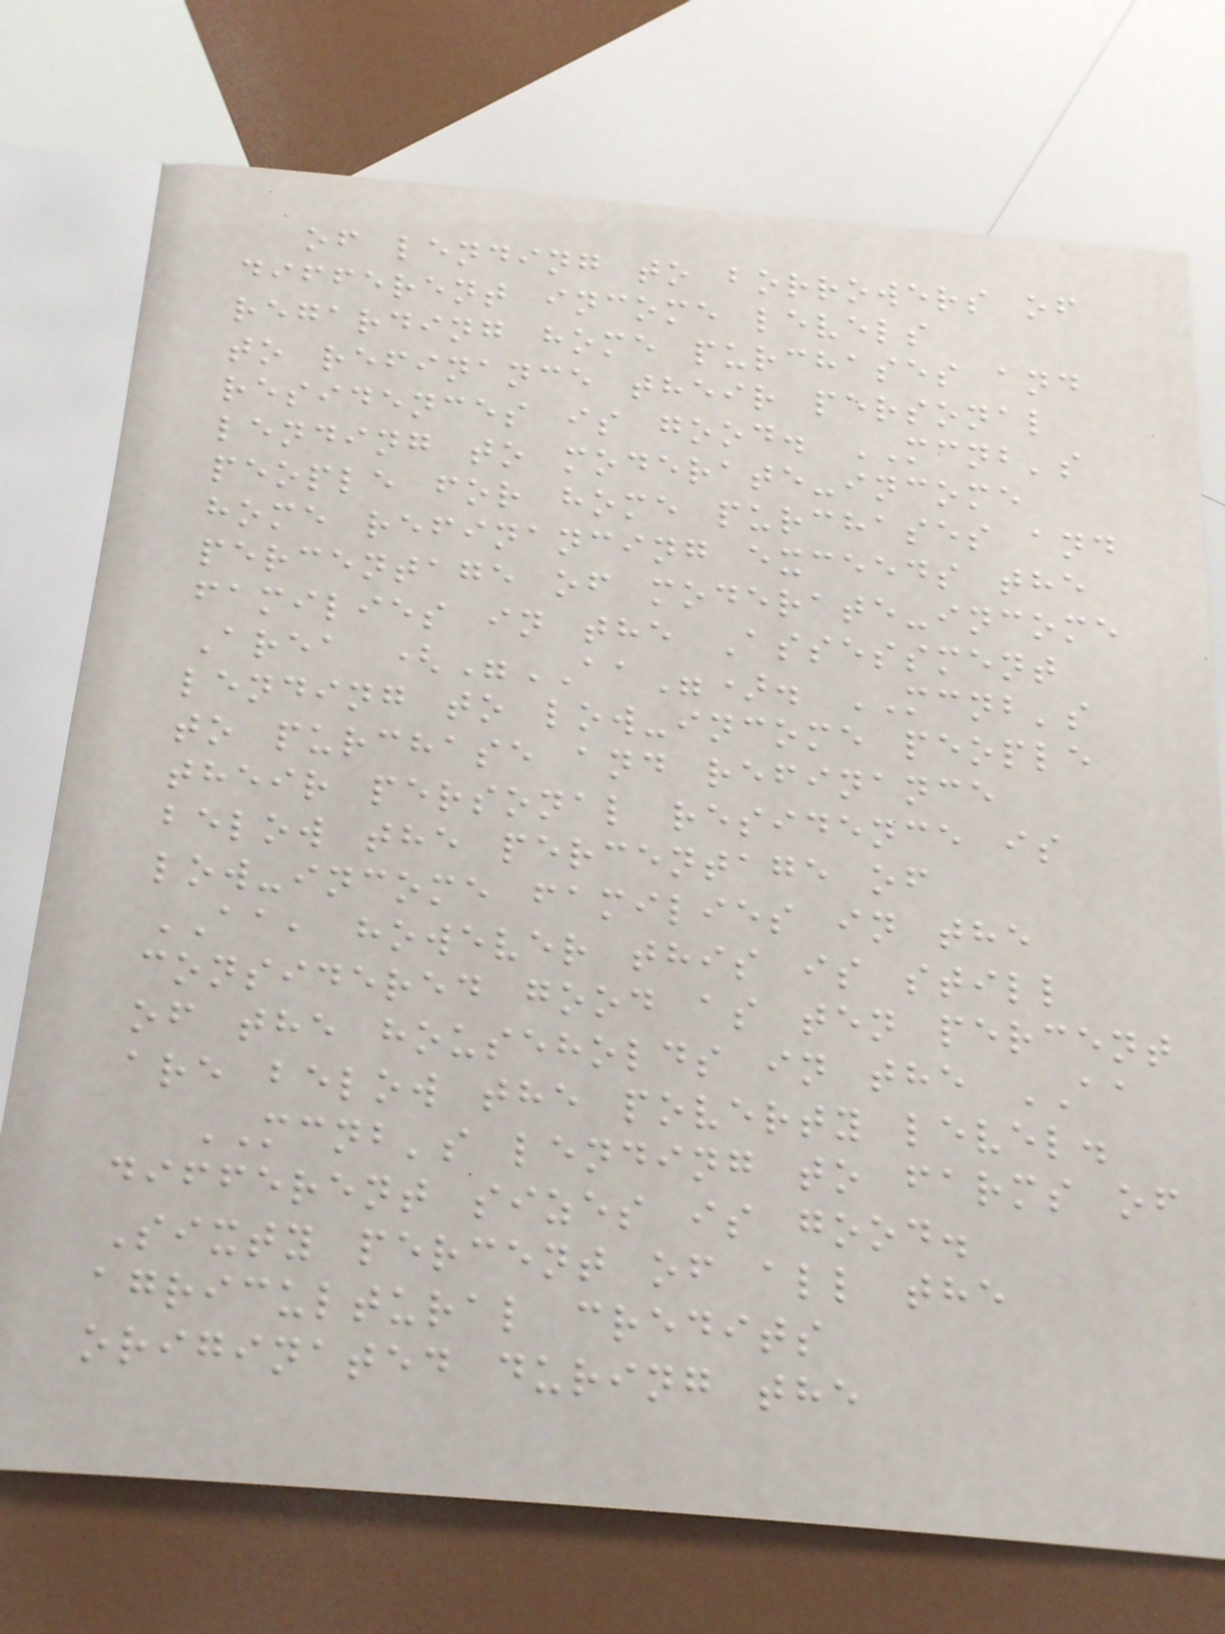of lending to borrowers of
different income levels
regarding home purchases and
to refinance their personal
residences is good. MCNB's
lending to moderate-income
people for home purchases and
home refinancing exceeds the
percentage of moderate-income
families in the Assessment
Area ("AA"). MCNB's
lending to low-income people
to purchase and refinance
their personal residence is
below the percentage of
low-income families in the
AA, however this is still
considered good as ten percent
of the households in the AA
are below the poverty level.
MCNB's lending to farms of
different sizes is good.
Sixty percent of all the
agricultural credits
originated during the
